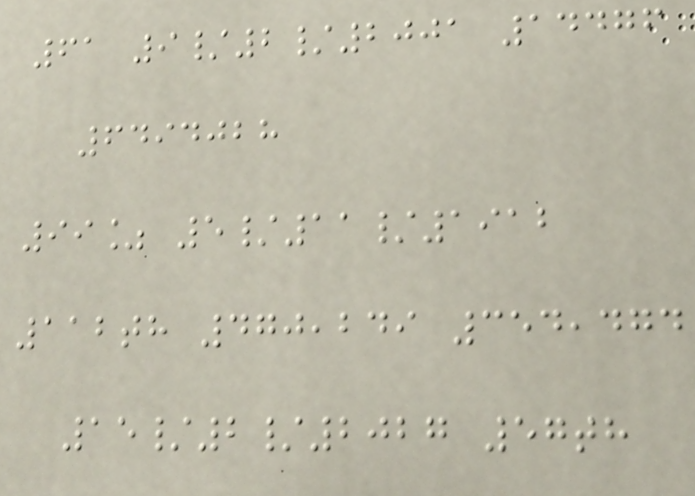61 9/2/2001 14476
6494028
99% 5/11/1912
112th 470,249 354,474
15/2/2027 57th
